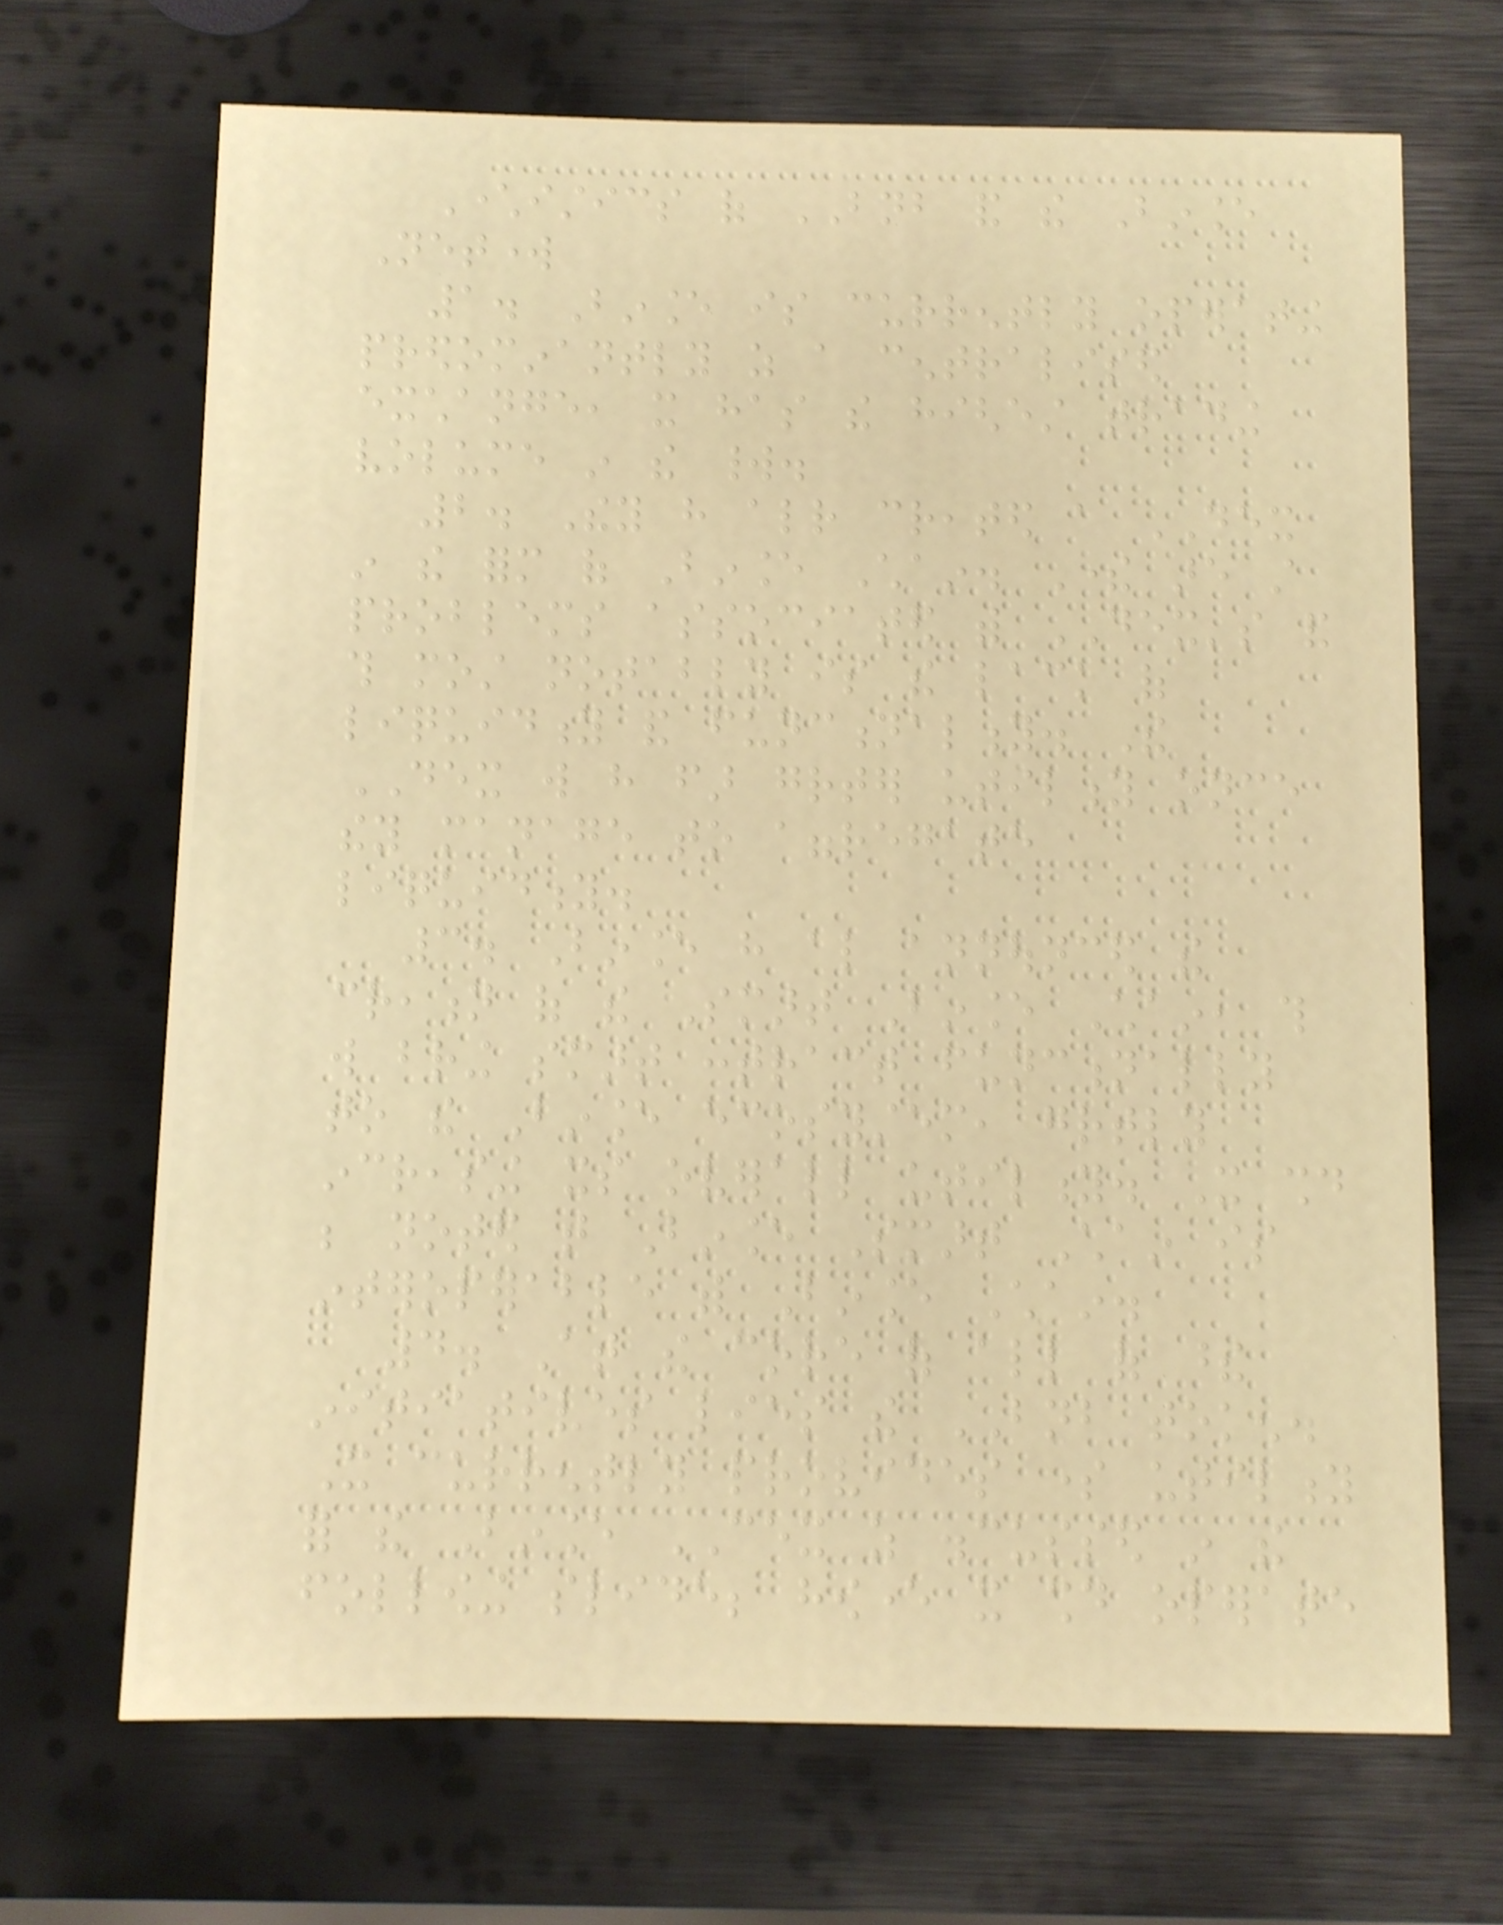Characteristics of BNB and the Binance
Network
1. Binance is currently operating
predominantly as a centralised
exchange, it has the highest trading
volume in the world.
2. They have already created a DEX
in the form of Binance Chain. There are still
problems associated with DEX's and
this most notably is the lack of
liquidity and functionality. The
DEX will have far greater utility once
they manage to aggregate
liquidity.
3. Binance have also announced the
creation of the Smart Binance Chain, this
will bring smart contract functionally
to the Binance ecosystem, greatly
increasing its overall utility. It should
be noted that Binance Smart Chain is
interoperable with Binance Chain.
4. At the core of all of these
initiatives lies the BNB token.
It currently provides some utility
for the Binance CEX as discussed in the
following slide; however it should operate
